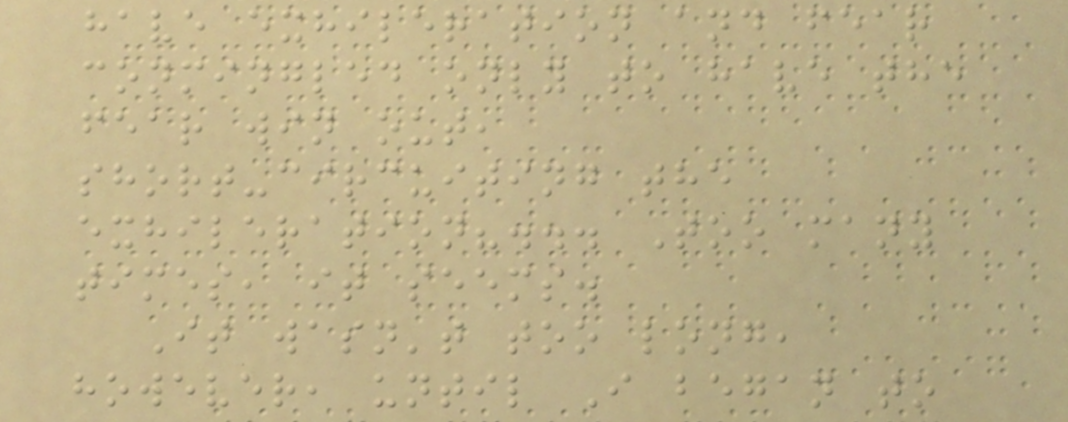have exhileration and fear
conmingled only to have the
fear win out,
short-circuiting the
exhileration?... Too many
times, it seems.
It wasn't too long,
however, until I began to
